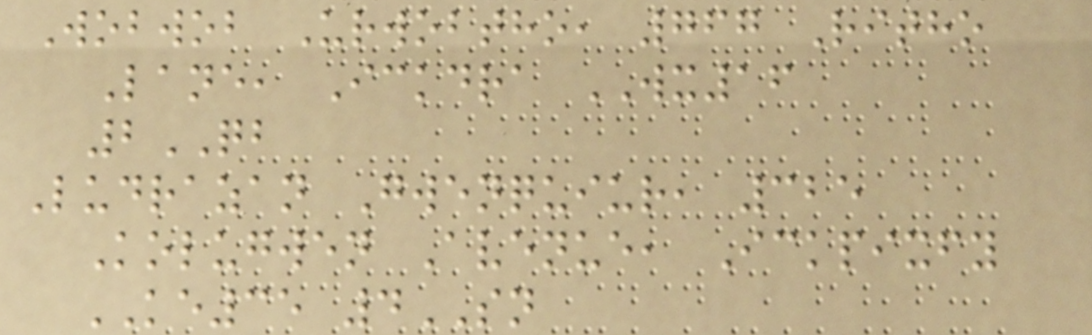Wobwob Urwobtho, 767 Ritho
Lane, Ickdra WX16
2QB
Ludrazan Gwenquiur, 325
Kolugwen Avenue, Ickpixfy
KE35 4SN
